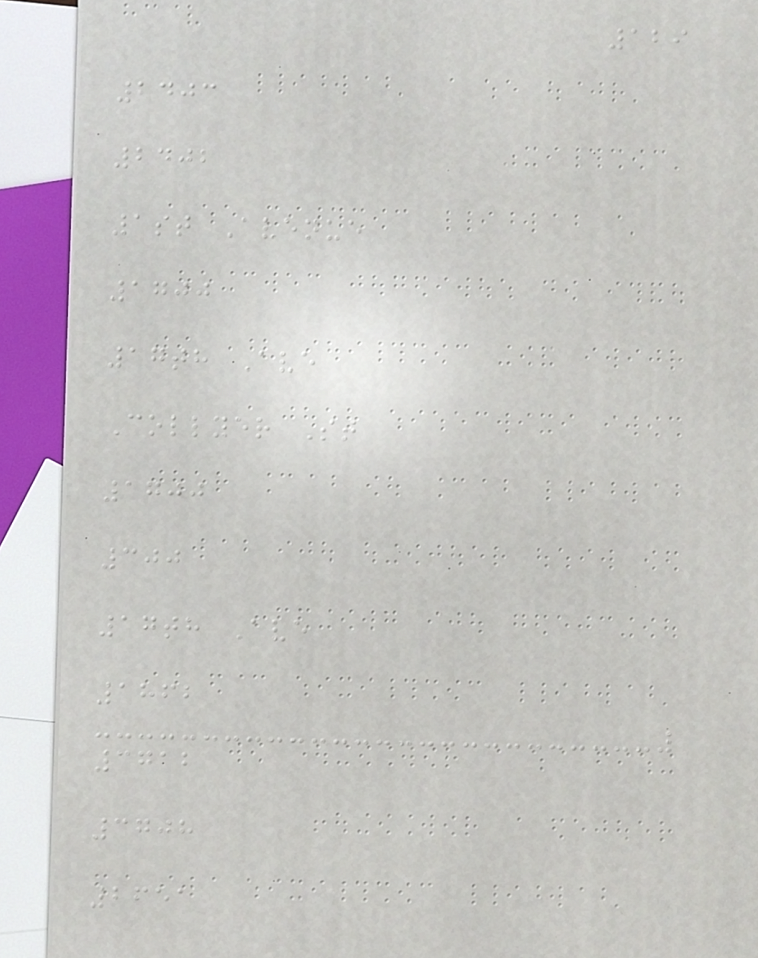129
2403
2402
1st Avenue
1700
17th Ave
Collyer St
1700
300
17th Ave
1862
3712
3708
2651
